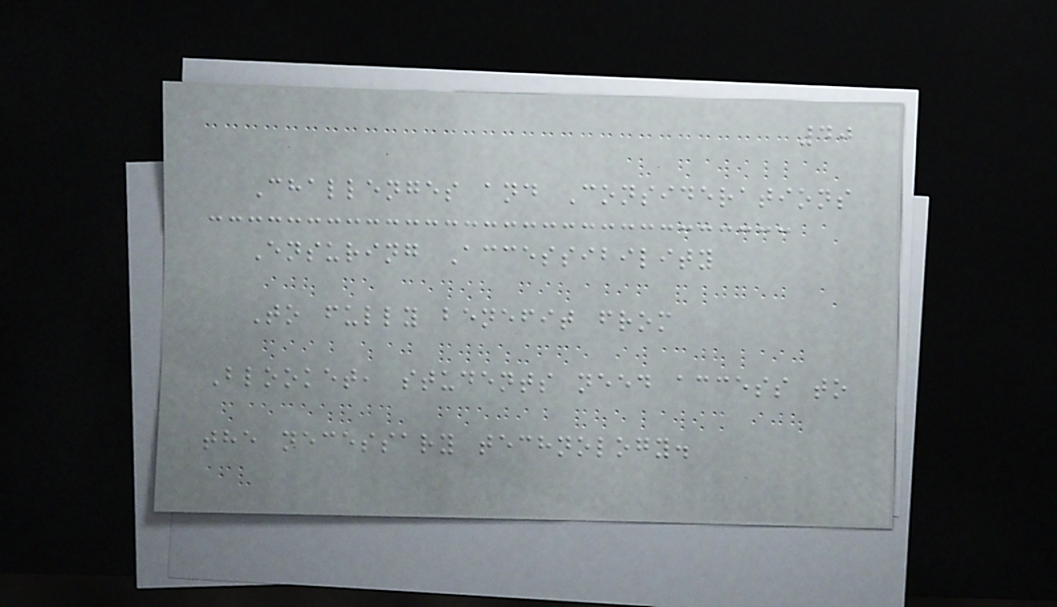40
Challenges and Considerations
Ensuring Accessibility
To fully benefit from
Blooket, students need access to
the necessary technology.
